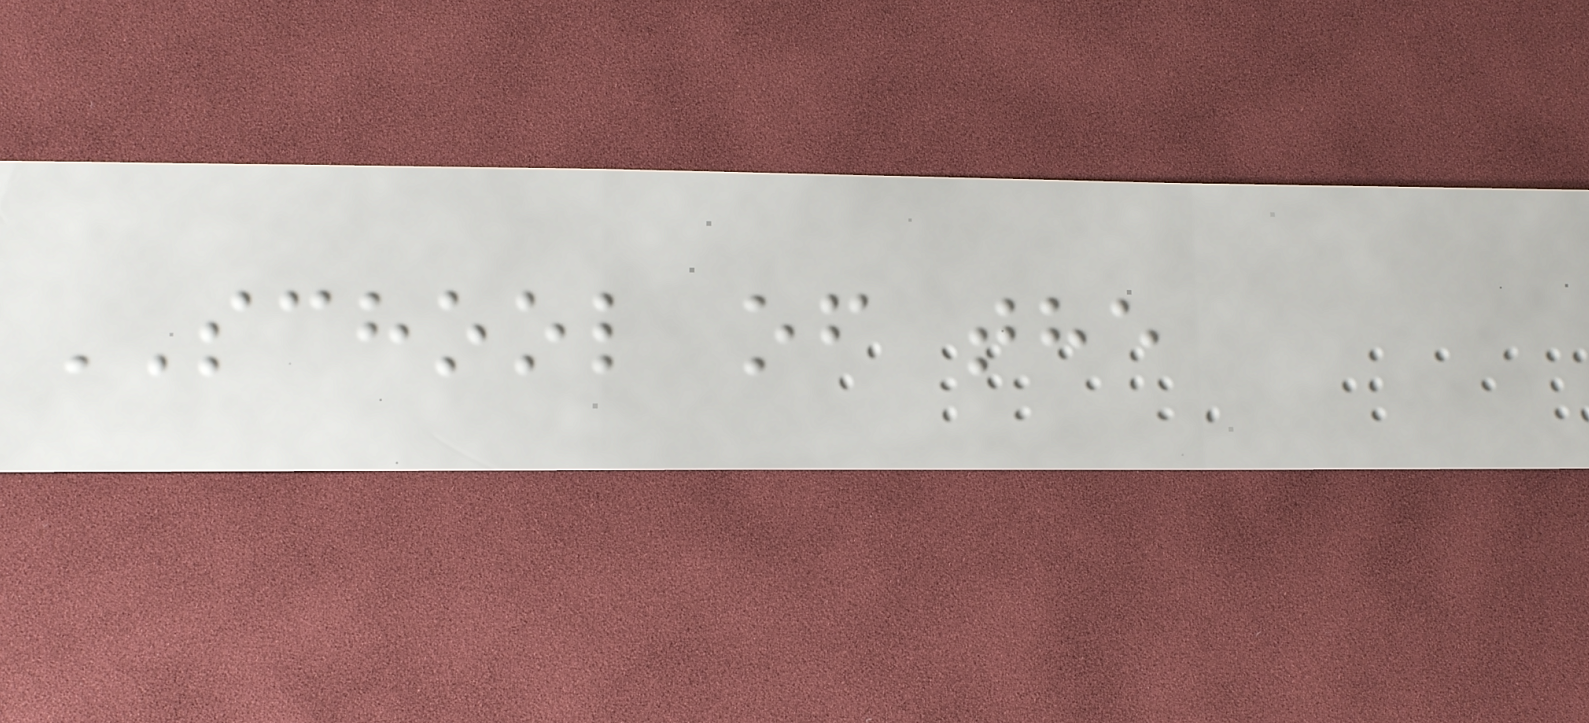SCHOOL of the
